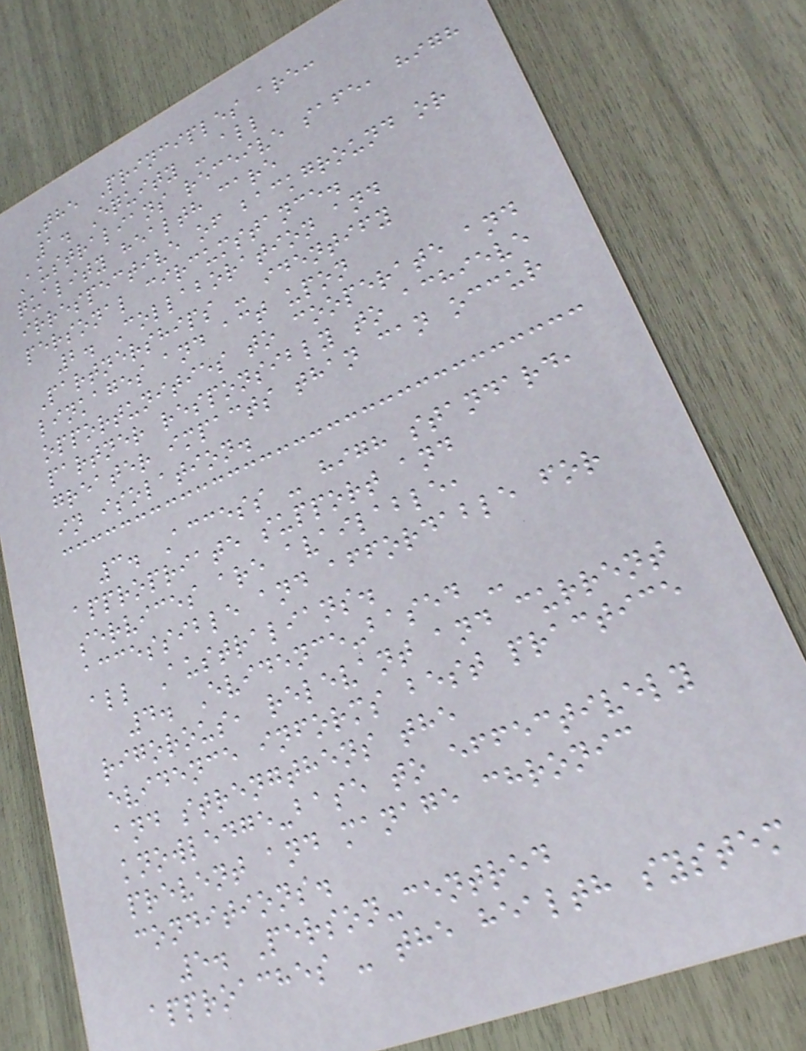The Principles are:
1. Equity - all
Australians receive safe, high
quality health care
irrespective of background or
personal circumstance.
2. Collaboration and
Partnerships - identify
linkages and act upon
opportunities to cooperate and
partner responsibly to achieve
greater impacts than can occur
in isolation.
3. Access - high standard,
appropriate support and
services are available,
accessible and affordable for
all Australians.
4. Evidence-based -
rigorous, relevant and current
evidence informs best practice
and strengthens the
knowledge-base to effectively
prevent and manage chronic
conditions.
5. Person-centred
approaches - the health system
